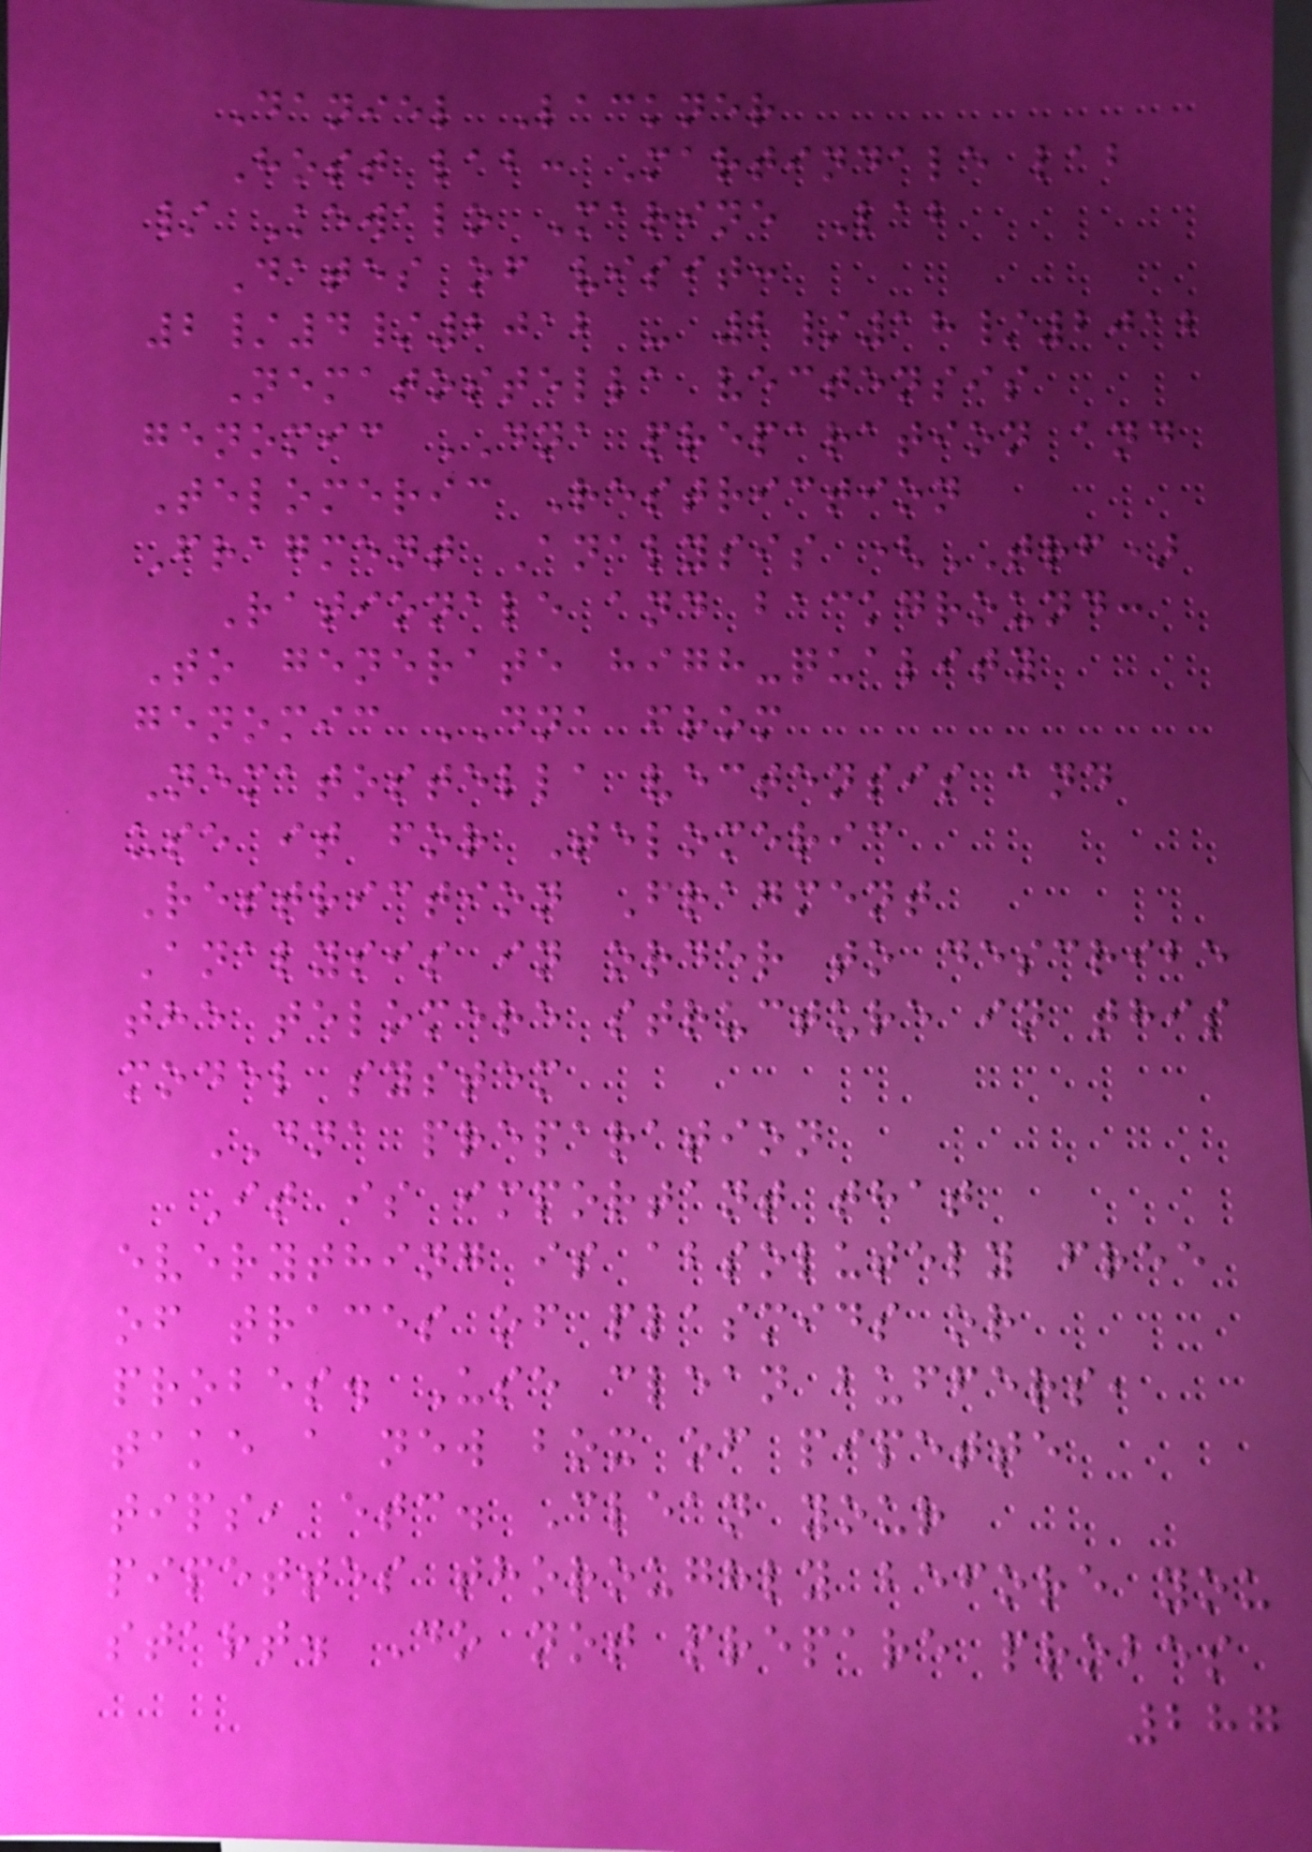Daniel Lackner
Host lab: Martindale lab
/ Kewalo Marine Lab
Dates of visit:
2/4/2012 - 2/18/2012
Nematostella vectensis
genomic DNA preparation and
Telomeric Restriction
Fragment Analysis (TRF)
Rationale and background:
To generate high-quality
genomic DNA from
Nematostella vectensis and
use it for Telomeric
Restriction Fragment
Analysis in order to describe
the telomere structure in this
model system
DNA preparation
It is important that
everything is absolutely free
of traces of plasmids or
probes. Use clean buffers,
take a new box of pipette
tips, etc. Clean your
pipettes thoroughly before you
start. Do not prepare probes
287
